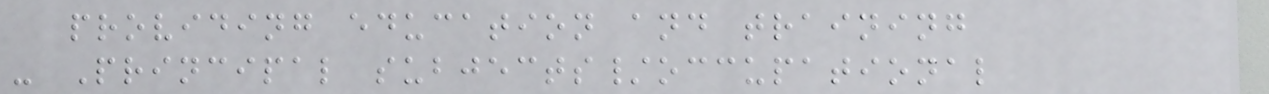providing education and training
- Principal subjects/occupational
